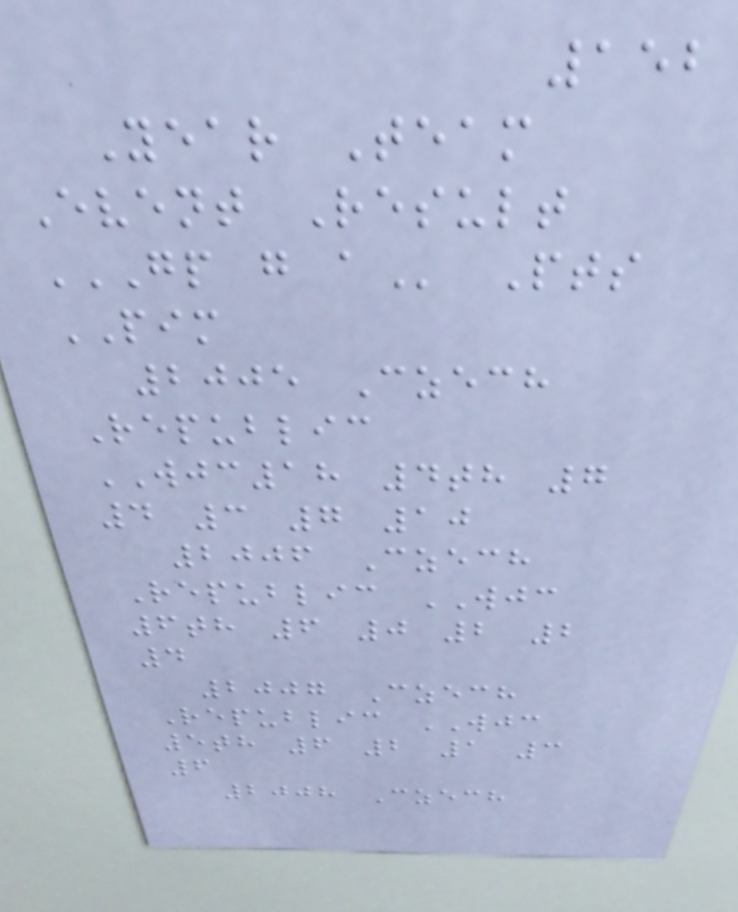152
Year Team
Event Result
GP G A Pts
PIM
2005 Czech
Republic
WJC18 4th 7
4 3 7 10
2006 Czech
Republic WJC
6th 6 0 2 2
4
2007 Czech
Republic WJC
5th 6 2 1 3
6
2008 Czech
